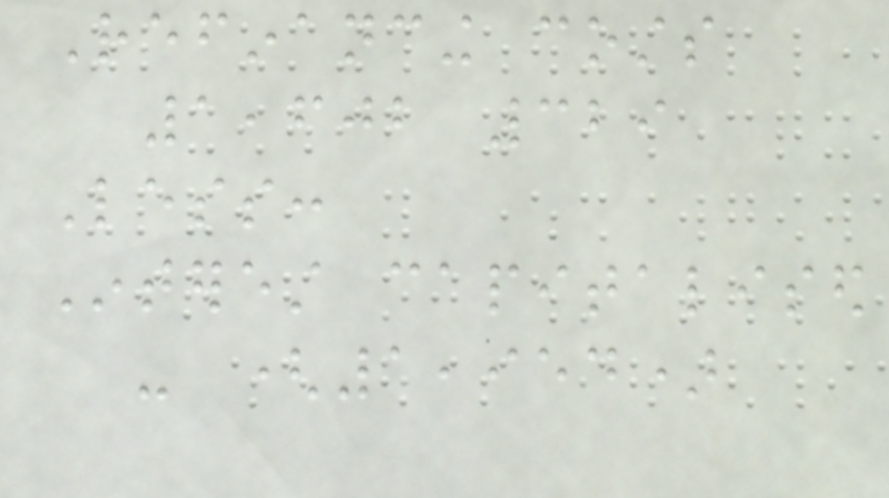Refinancing costs
1,602 329
Less:
Interest capitalised
- (1,954)
